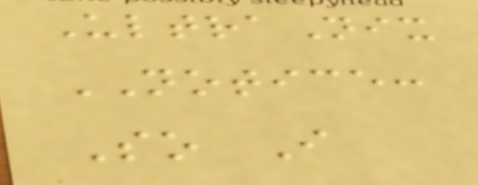UltraNix
NOTICE:
So I
